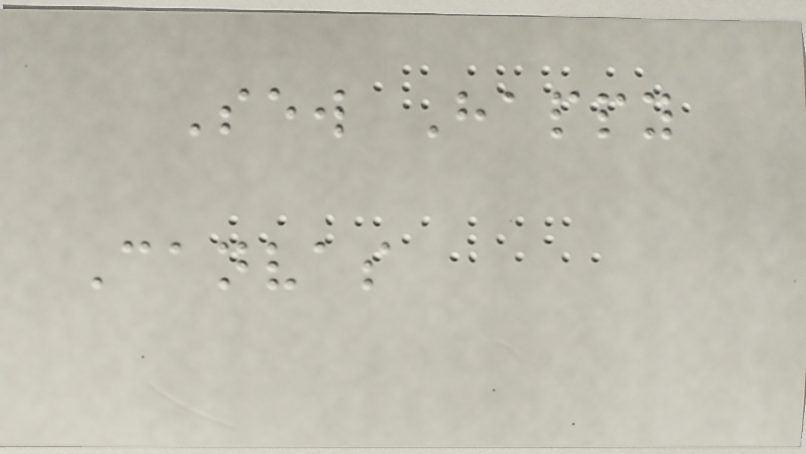Sew Happy
Canvas
